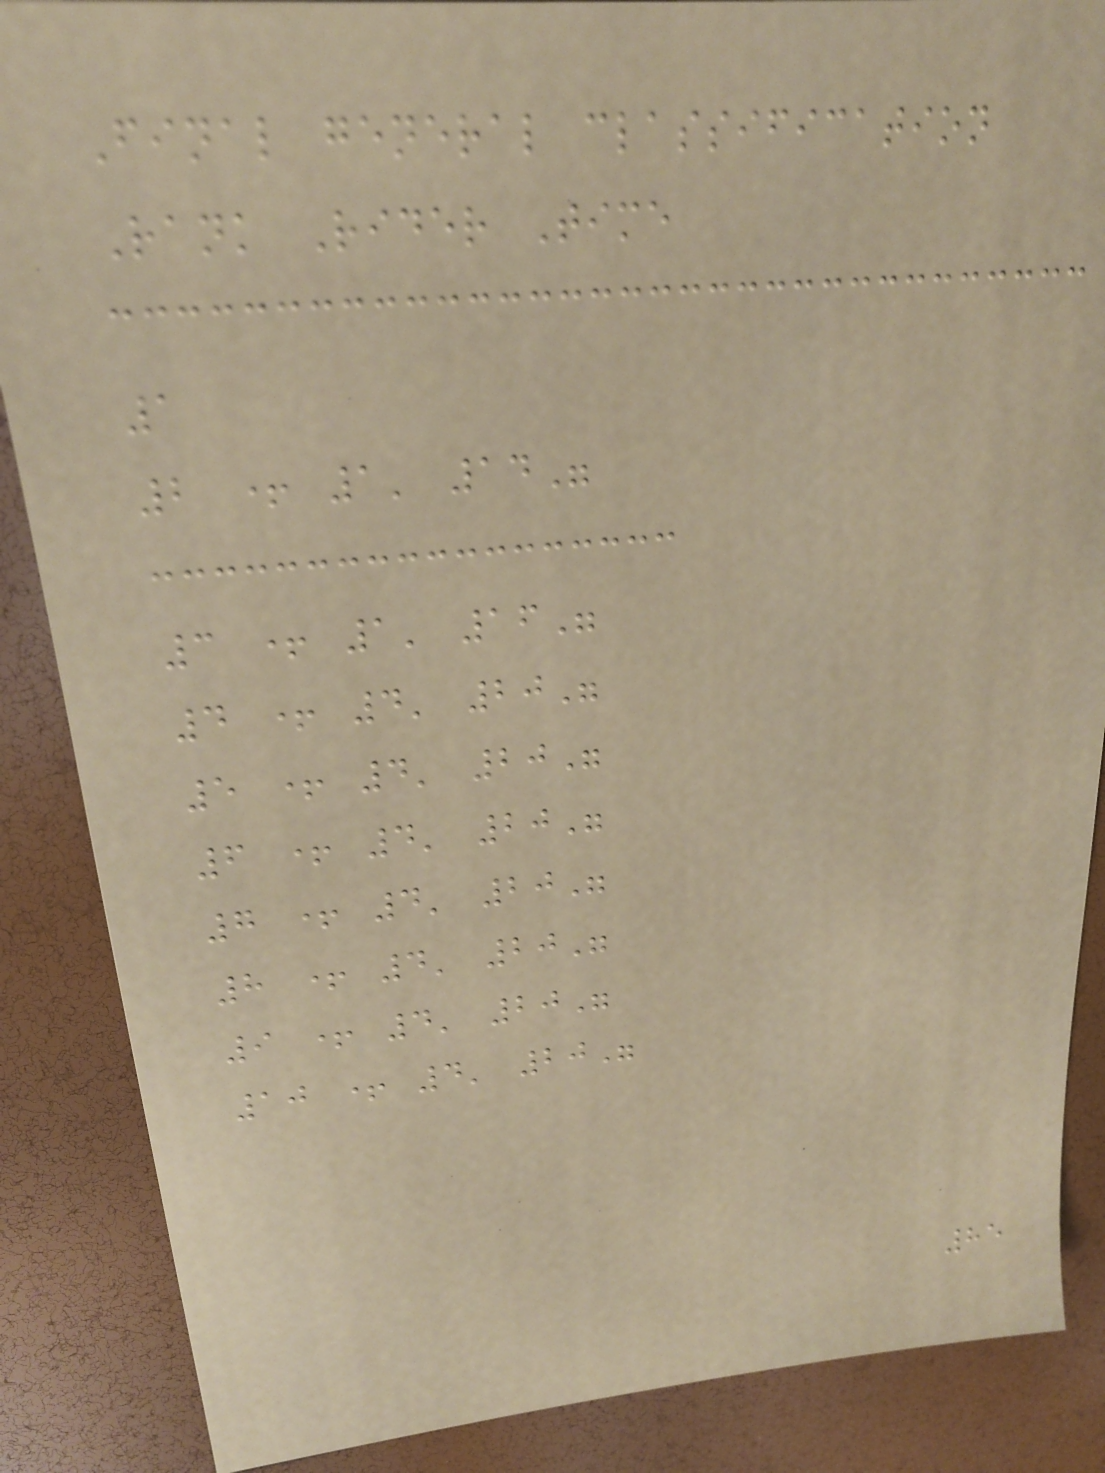Final general classification
Rank Rider Time
1
2 + 1' 14"
3 + 1' 16"
4 + 4' 20"
5 + 4' 20"
6 + 4' 20"
7 + 4' 20"
8 + 4' 20"
9 + 4' 20"
10 + 4' 20"
85
